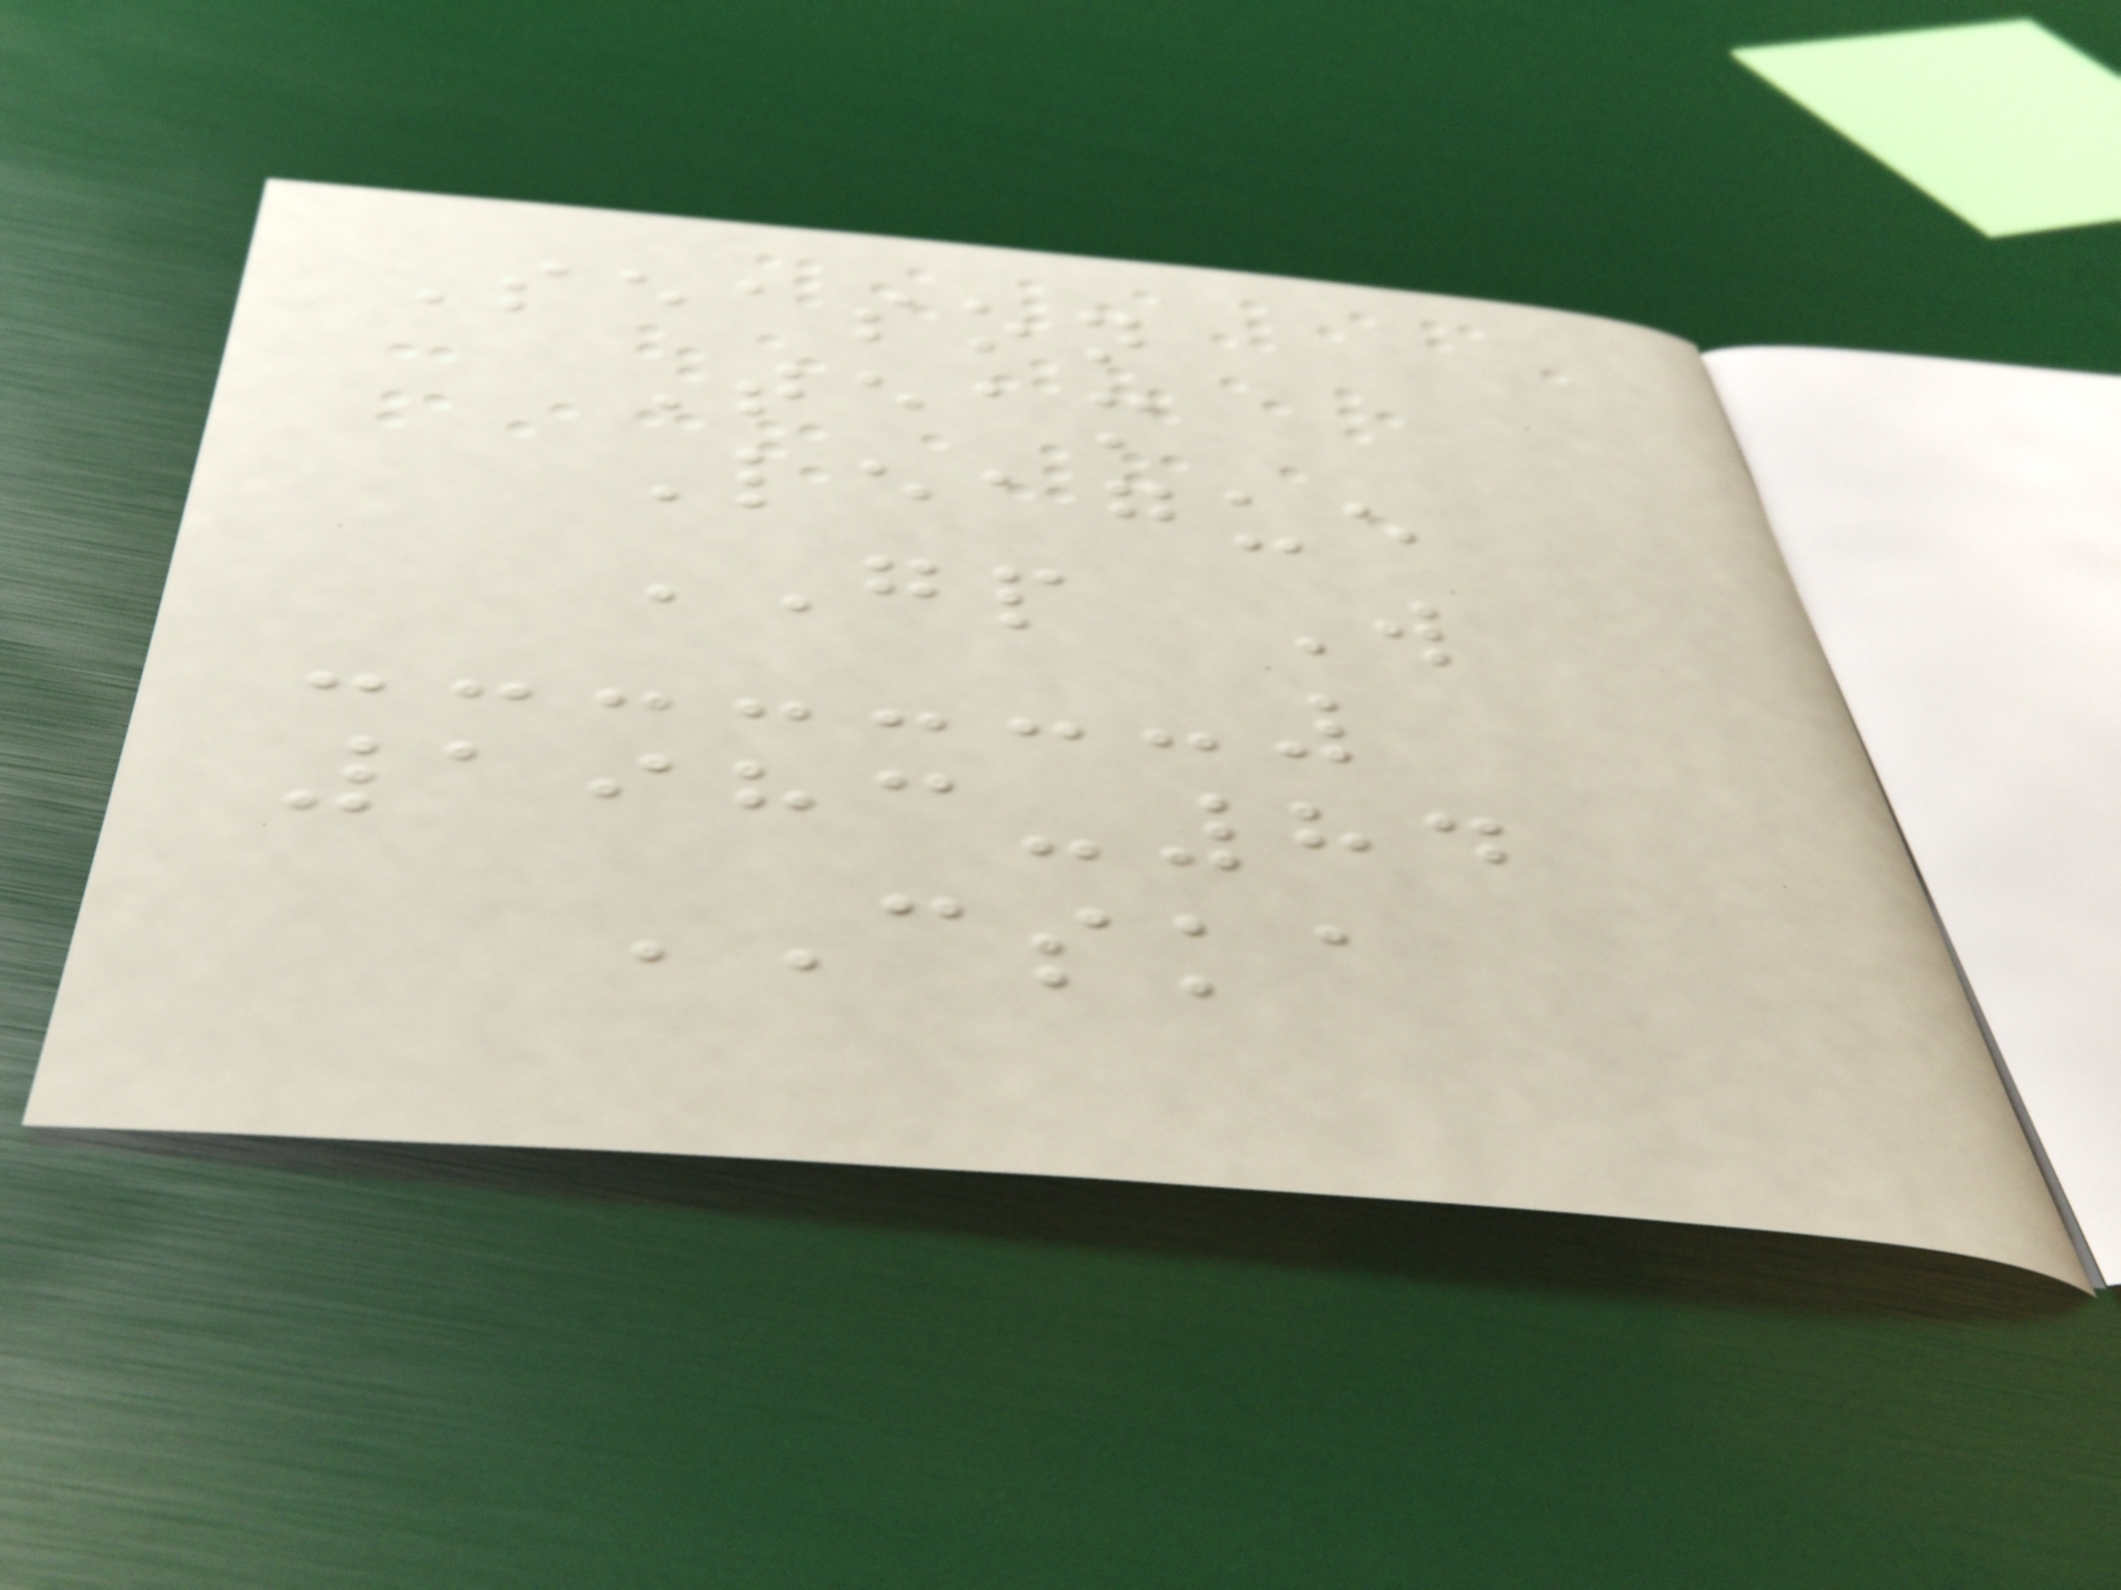Season
Team
League
GP W
1983-84
CSKA
